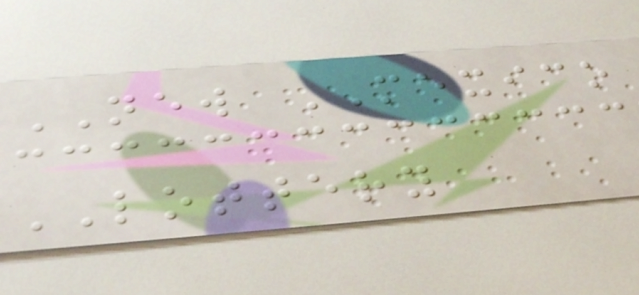NEW MEXICO
LOTTERY
